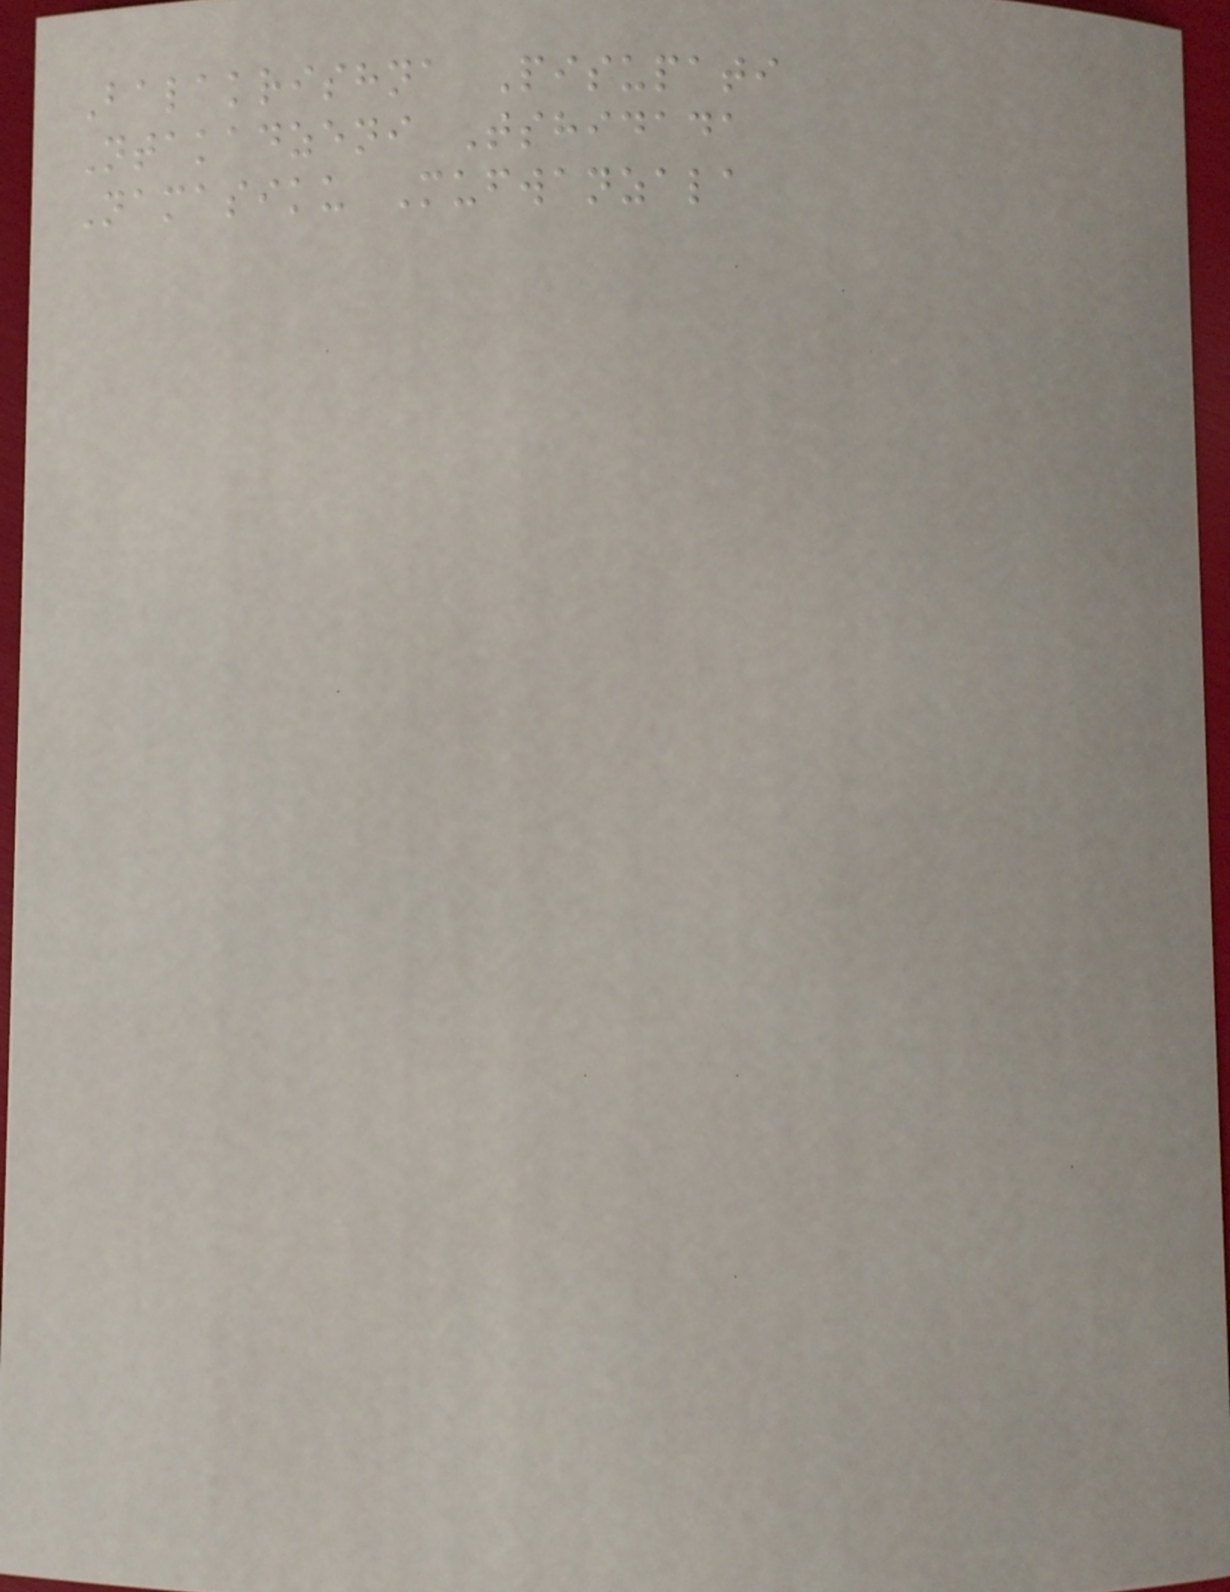Balakrishna Pisupati
Ntakadzeni Tshidada
Namasiku Mufwanzala
